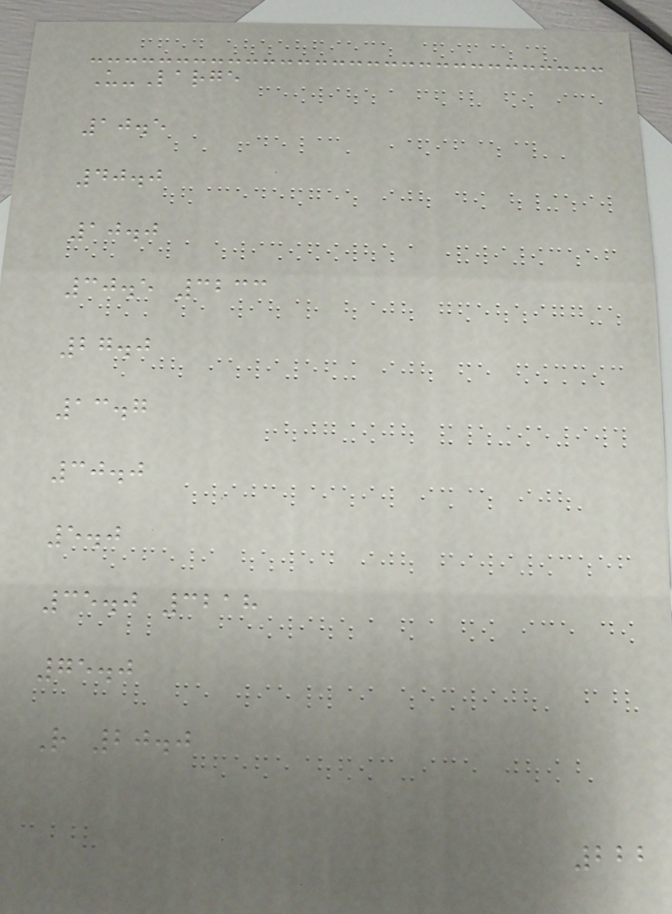U-Large
10.5
40.0
10.0
30.5 3233
27.0
13.7
30.0
5.0
35.0 3218
75.0
R 20.0
222
